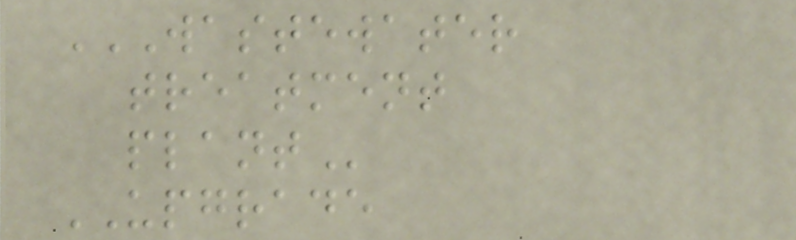WASTEWATER
TREATMENT
PLANT
UPGRADE
